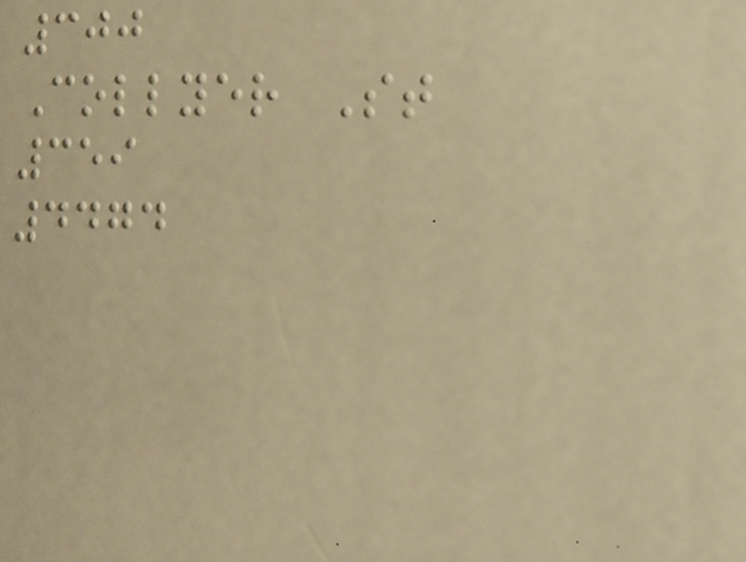300
Collyer St
359
4474
